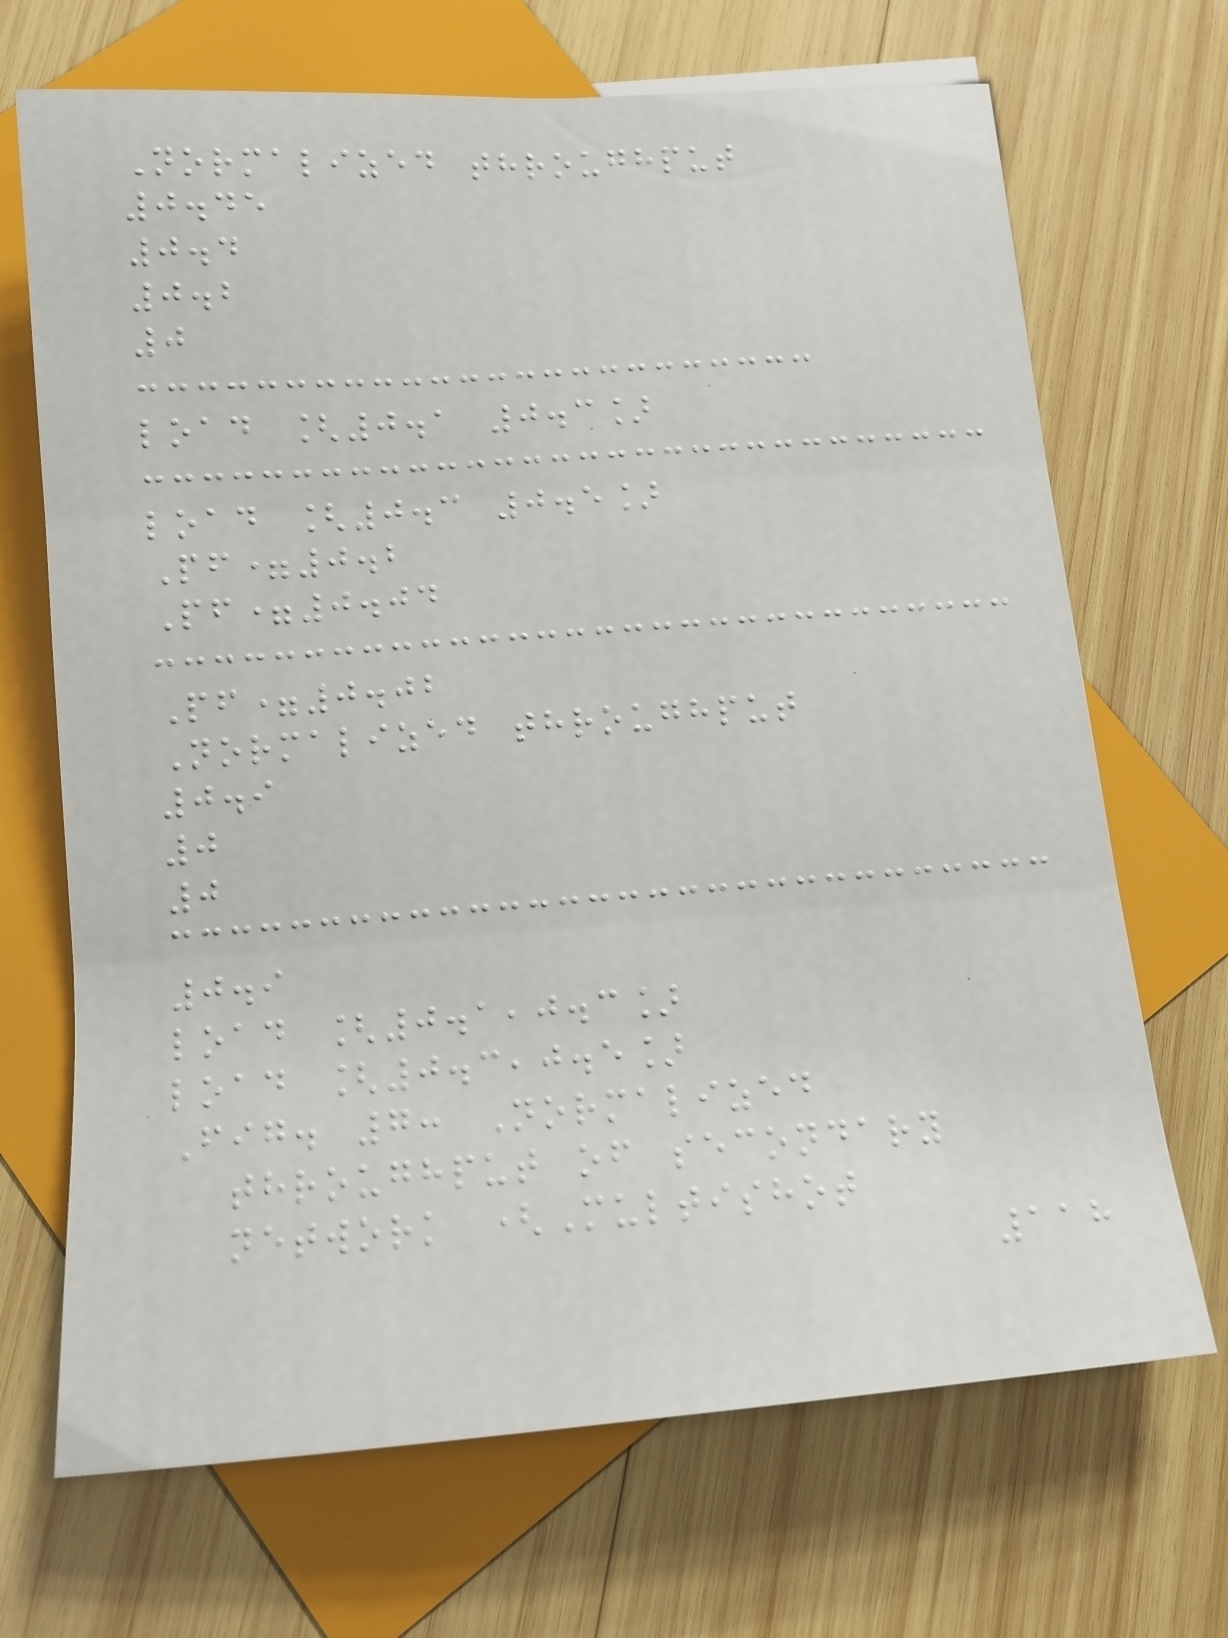Normalized throughput
0.45
0.4
0.2
0
load [0.1 0.3]
load [0.3 0.5]
Pf=0.2
Pf=0.04
Pf=0.02
Normalized throughput
0.9
0
0
0.9
load [0.1,0.3]
load [0.3,0.5]
Fig. 7: Normalized
throughput of secondary
network (Multishot
118
